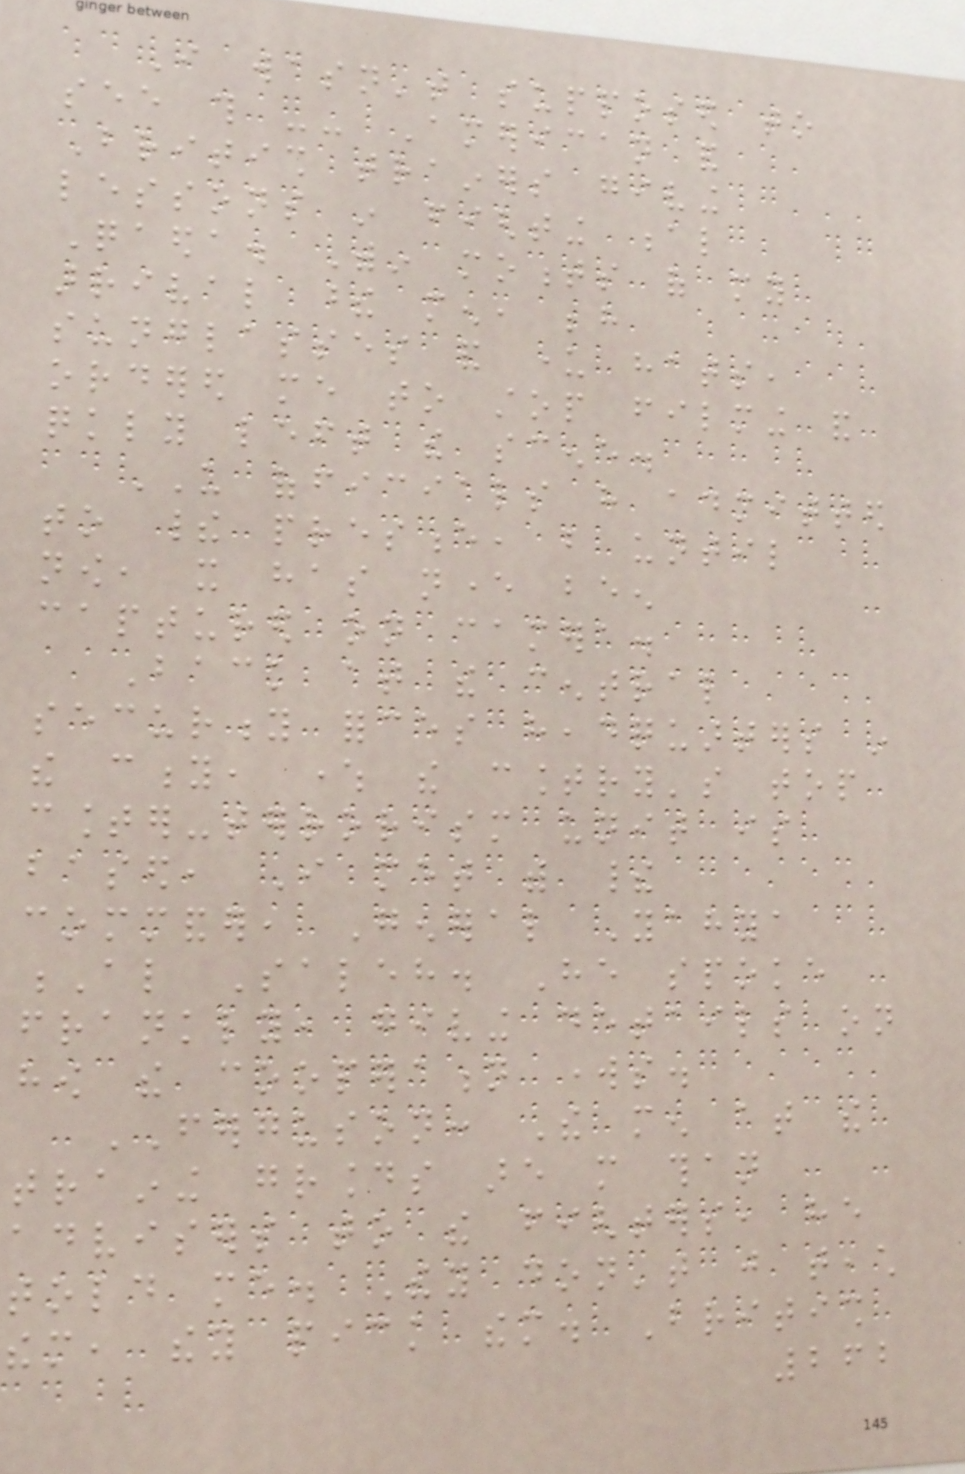I wasn't supposed to
see this -- American and
British trainers giving
lessons in fighting al
Qaeda. Within moments of my
arrival these men, behind
sunglasses and under hats,
ordered me to stop filming and
quickly left the scene.
US officials have admitted
to their presence, but until
now, it has never been
captured on camera.
Back at the central
security forces headquarters in
the city, where the country's top
counter-terrorism unit is
based, I met with their
commander, General Yahya
Al Saleh. He spoke
frankly, giving details on
how the cooperation works.
FERGUSON: The men at the
training grounds are more than
advisers to the fighters, he
told me. They don't just teach
them, they pick them. British
262
